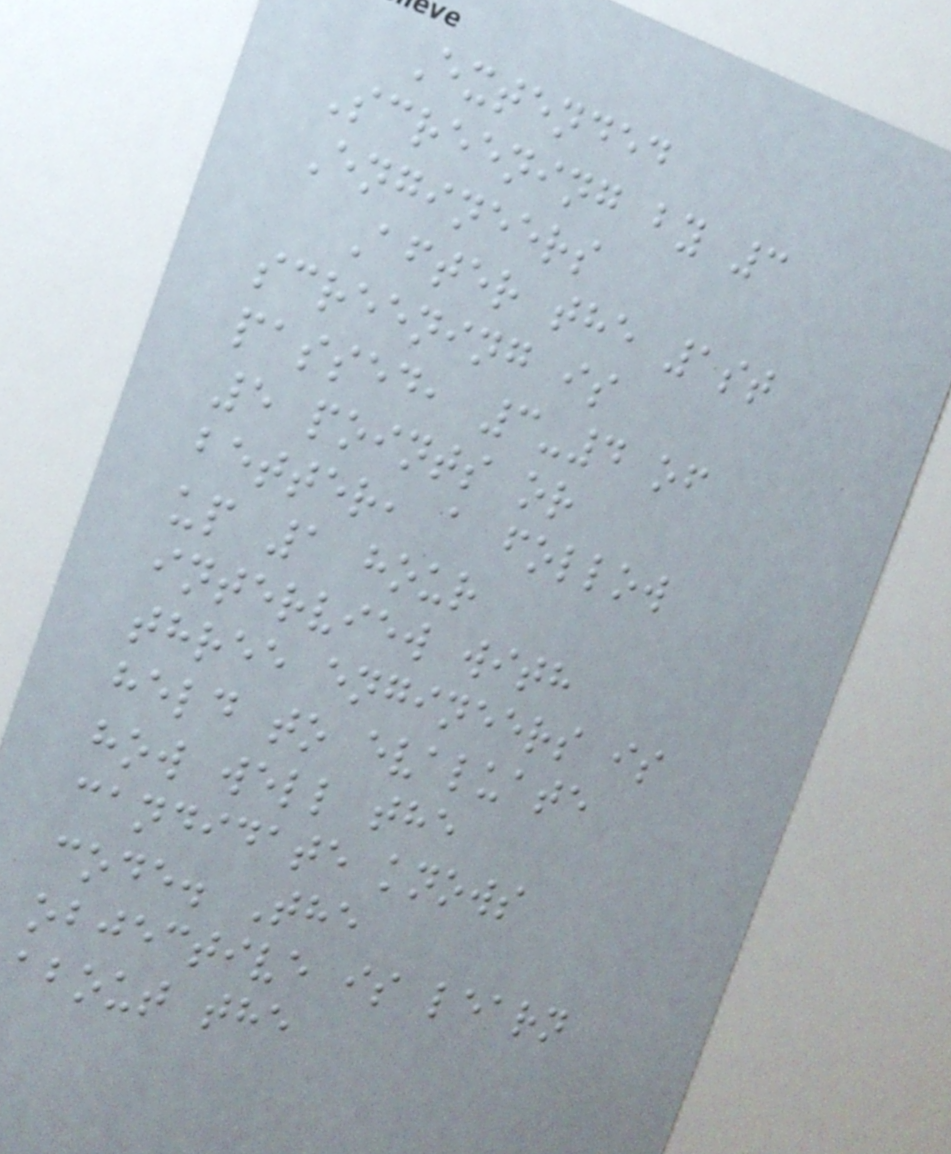Extended
Screening by 3
Engineers
After the 1st
screening is
passed, 3-4 of
5 points or
better, a follow
up 1 hour
interview with
three engineers is
held to evaluate
how well the
candidate knows
code. The
objective is learn
about the
